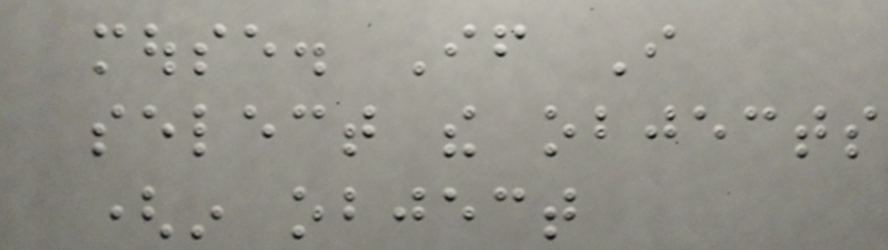mouse. If I
select the objects
(in object
